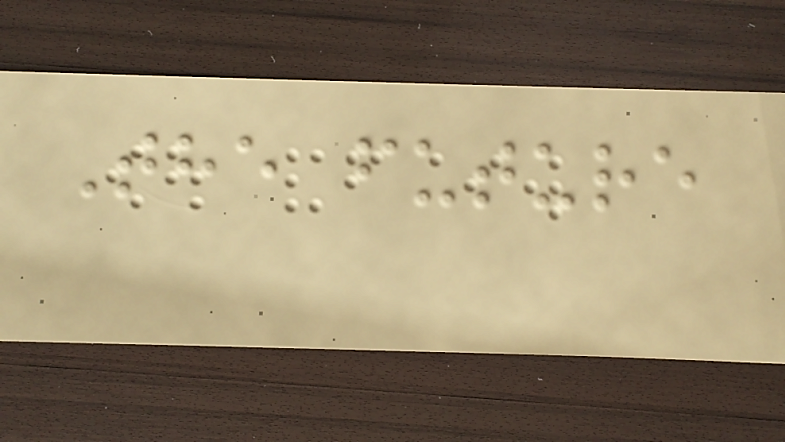The future
